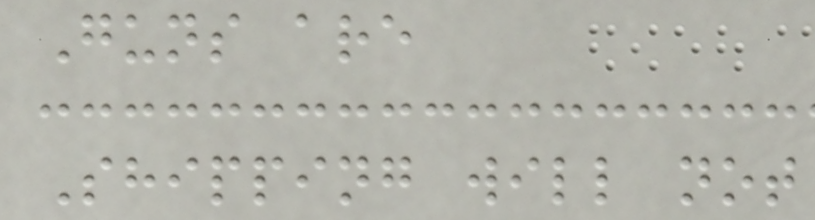Guns are
Shipping will not
